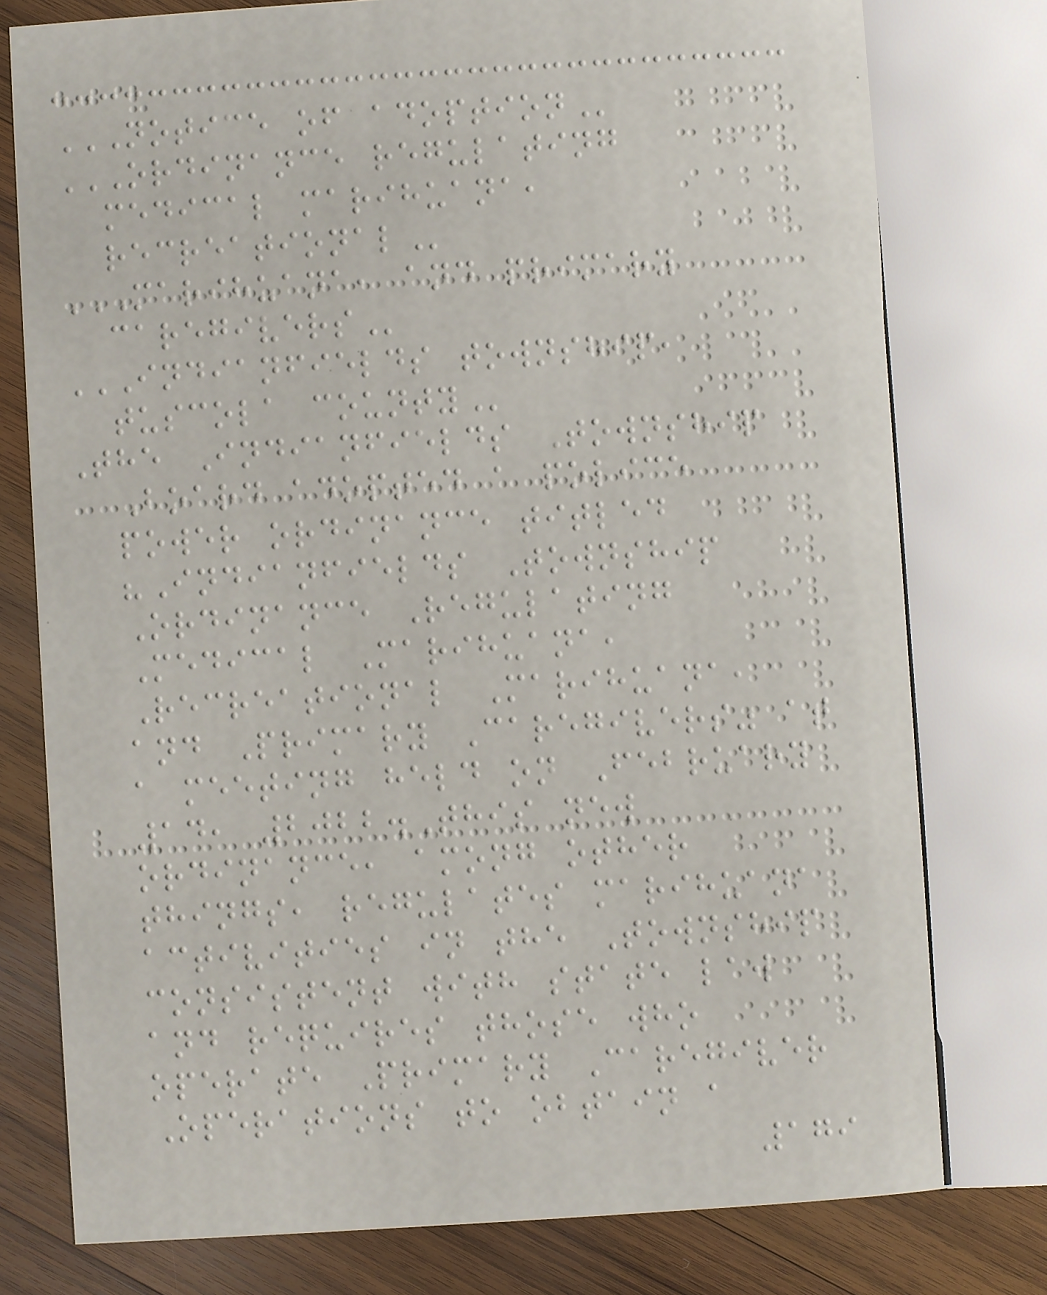NOTICE OF ADOPTION
ORDINANCE REGULATING
MEDICAL MARIHUANA,
RECREATIONAL
MARIHUANA, AND PRIMARY
CAREGIVERS
INDIANFIELDS TOWNSHIP,
TUSCOLA COUNTY
The Indianfields Township
Board adopted a police
power ordinance titled
"Indianfields Township
Ordinance Regulating
Medical Marihuana,
Recreational Marihuana,
and Primary Caregivers" at
a meeting held on February
14, 2022.This new
ordinance, among other
things, regulates marihuana
activities in the Township
consistent with state law
and requires those who
operate Primary Caregiver
Operations to obtain a
179
